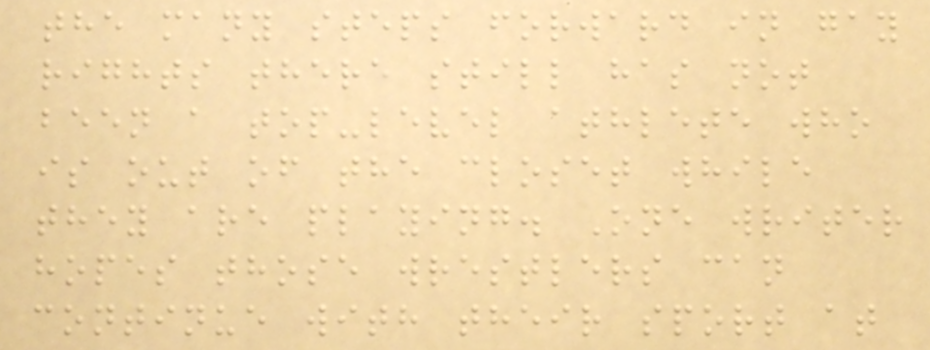the many steps forward in gay
rights there still has not
been a top-level athlete who
is out of the closet while
they are playing. One writer
hopes those wrestlers can
continue with their sport at
